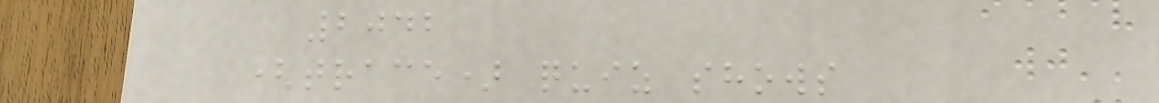2042
(trace) quiz shows
